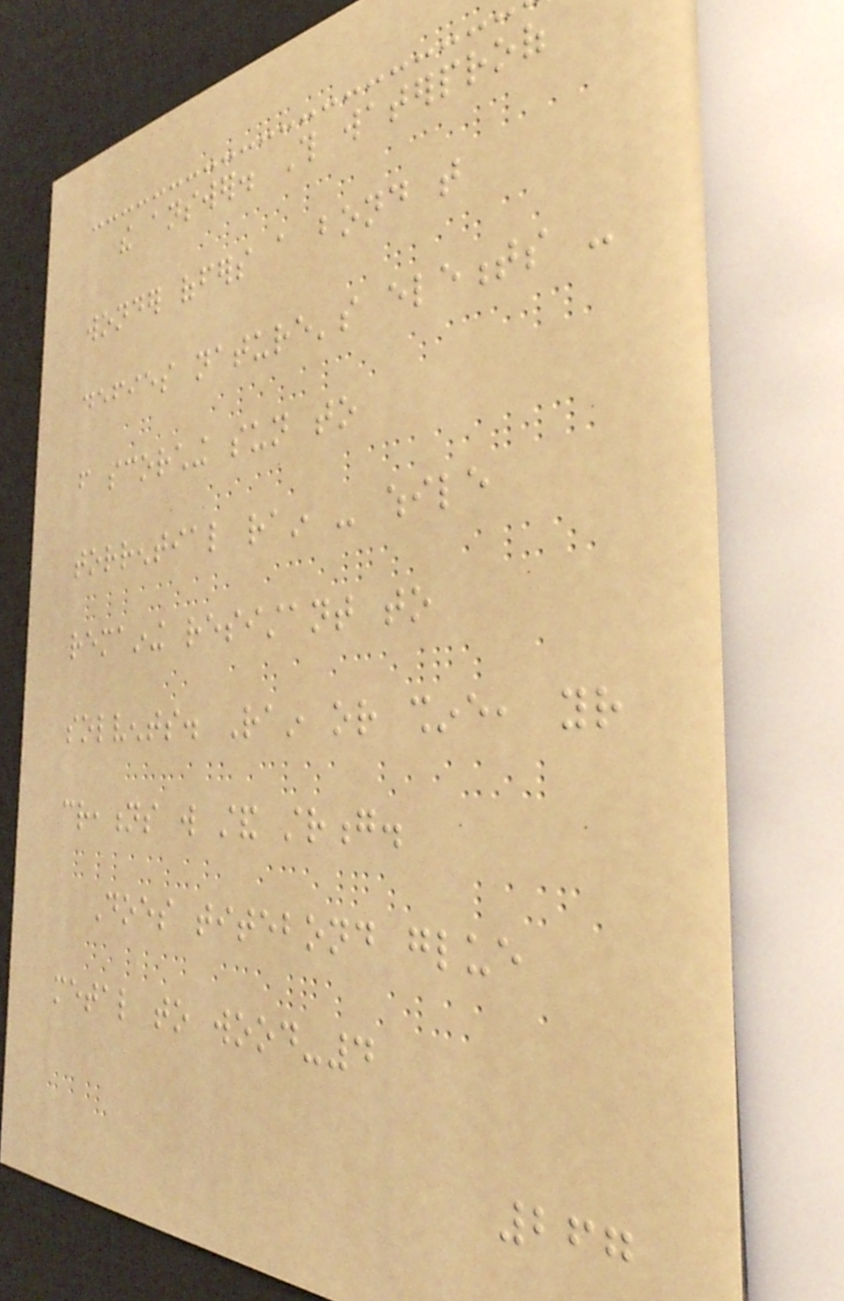the answer. This waterproof
wonder offers a bond that
defies nature's elements -
from scorching sun to
torrential rain - while
remaining resistant to
solvents. Rain or shine, your
creations will stand strong.
Does titebond glue
metal to wood-4
267
